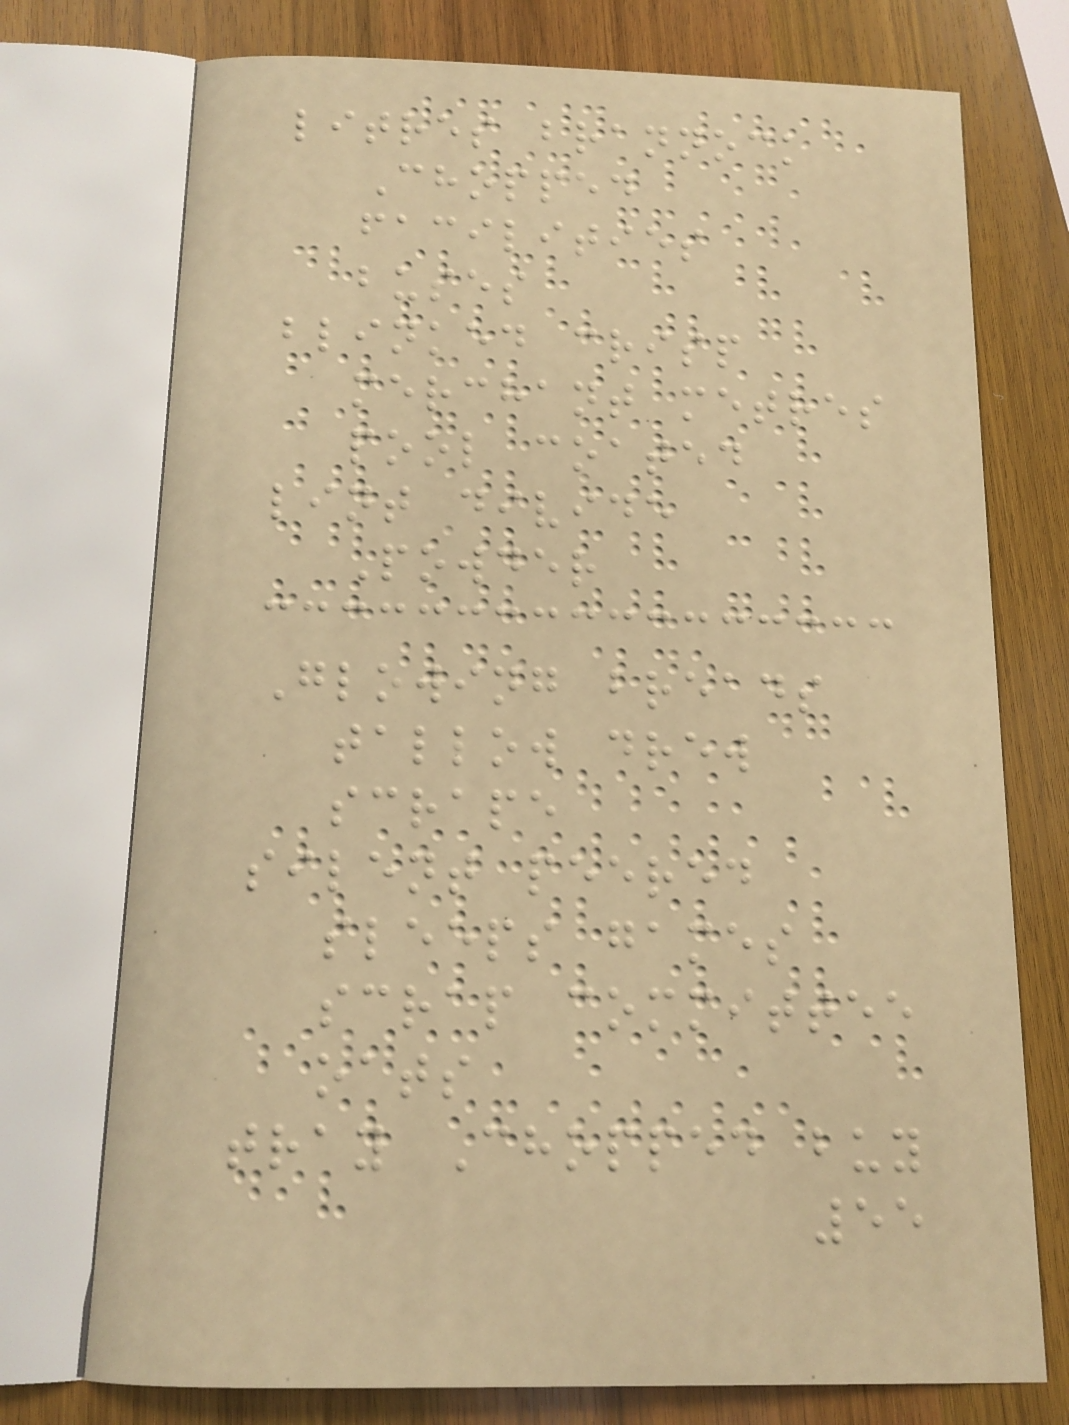litres brannock
Chopped
facilities
buses
blinked crisp
merchant metres
pool coated
lint divide
Powder
Glowing breads
tallow drew
scrape
silent peered
sleeps games
scrap committee
oats
tray Chopped buy
55
